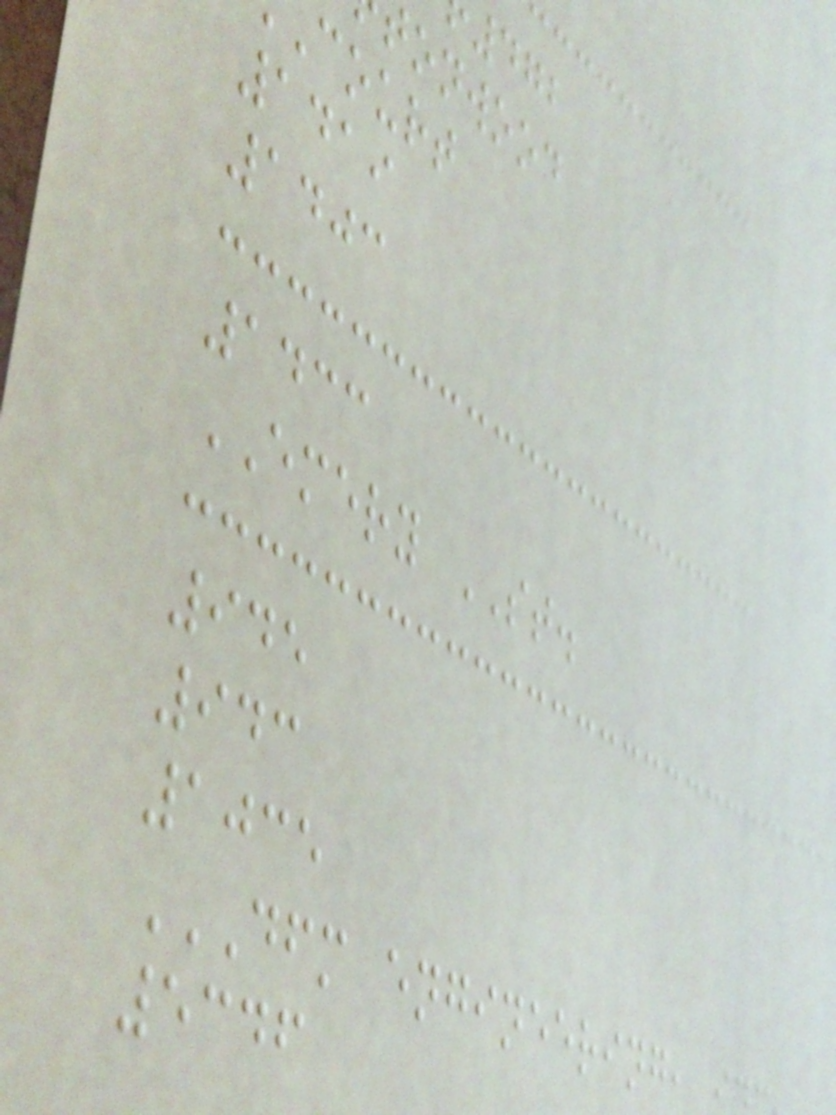472
onwood
court
1419
1403
1433
EMERY ST.
945
943
1035
5346
